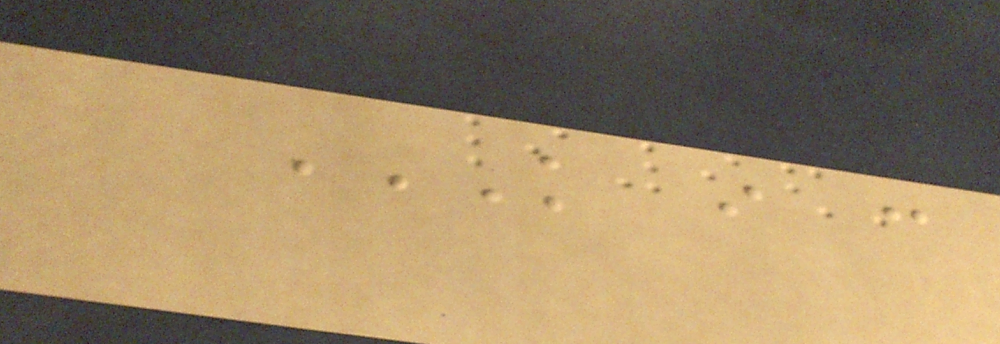K I C
